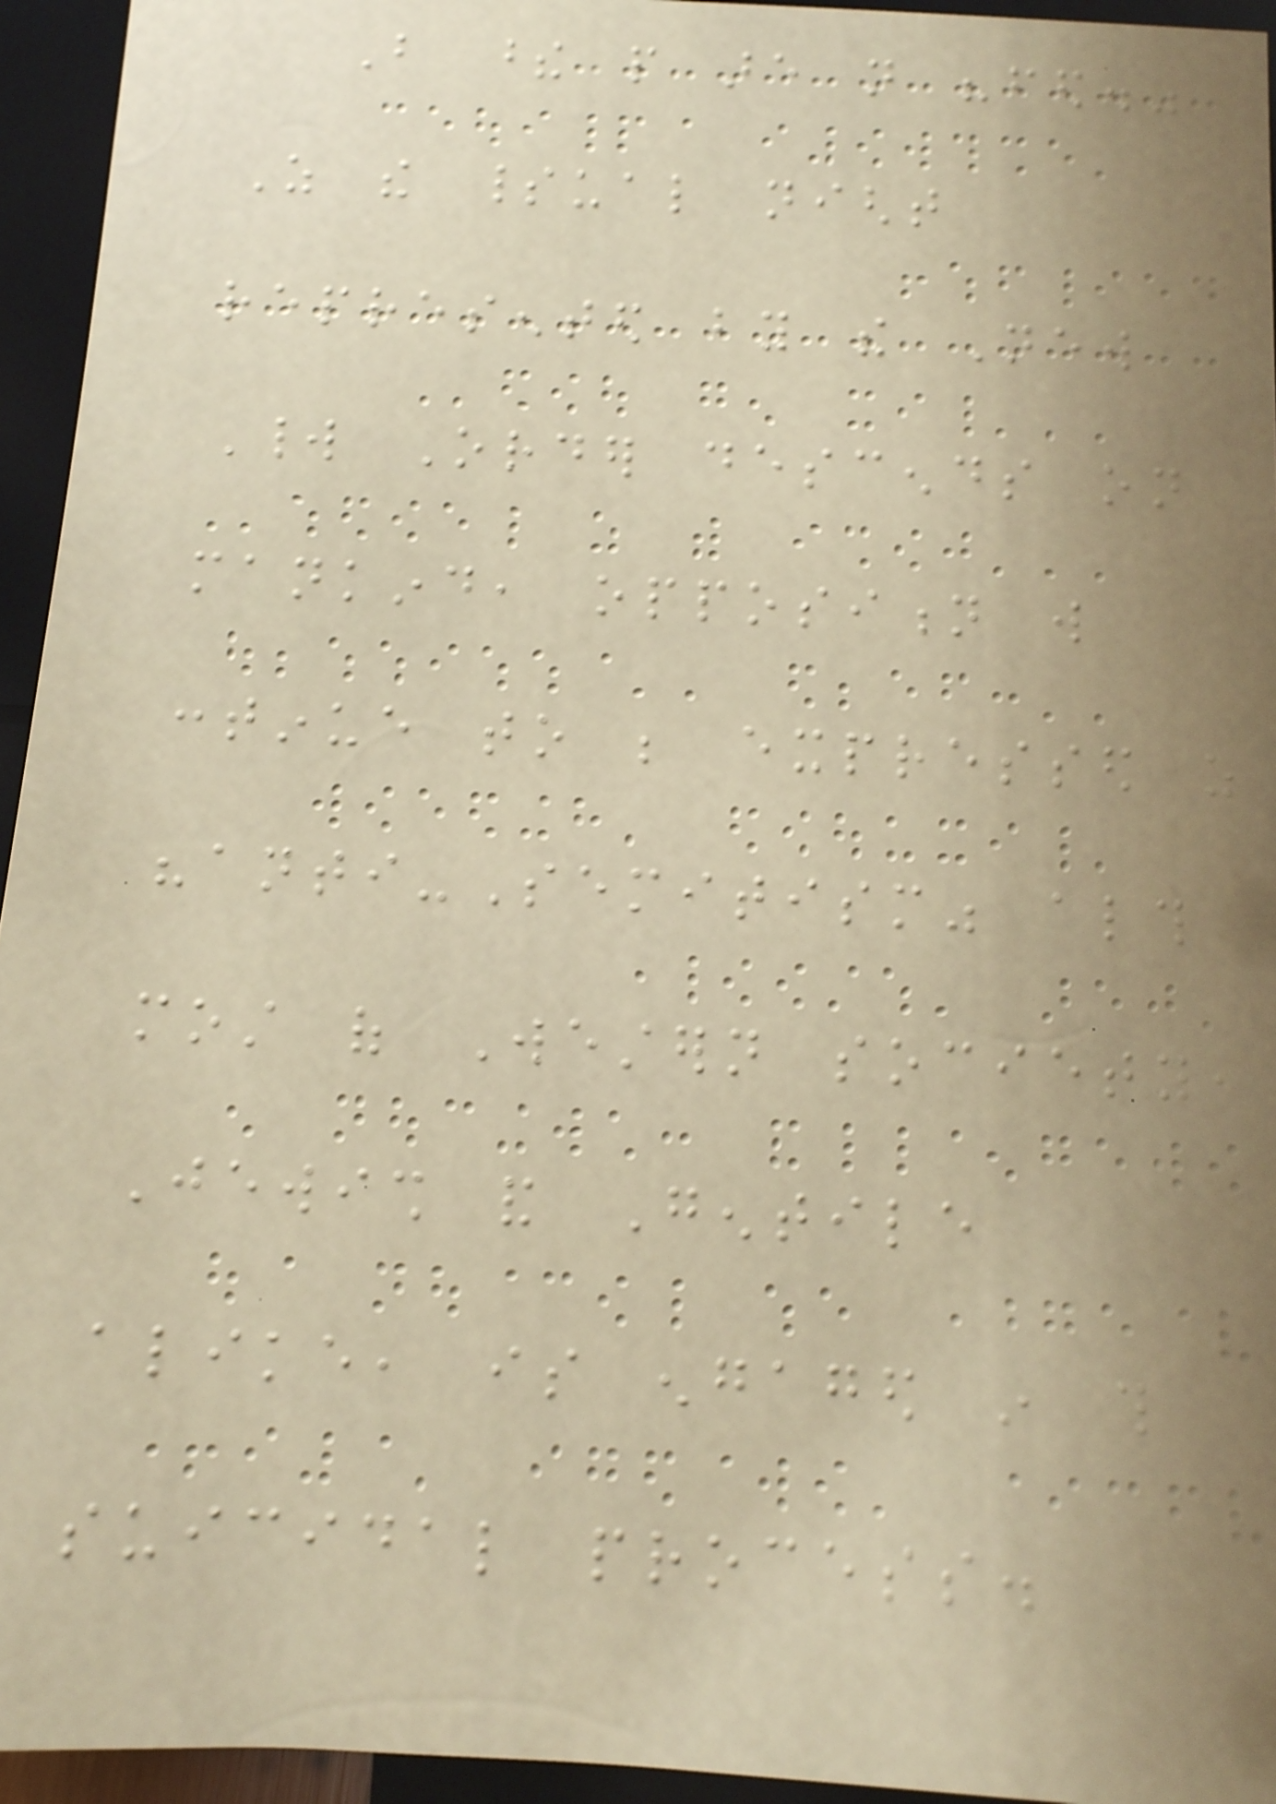But these people are not "fed."
As the spiritual night
represented by the New
World Order descends on
mankind, opposition will
continue to be expressed as
"anti-Semitism" although
most of Western society,
Jewish and Gentile
alike, is engaged in this
suicidal process.
